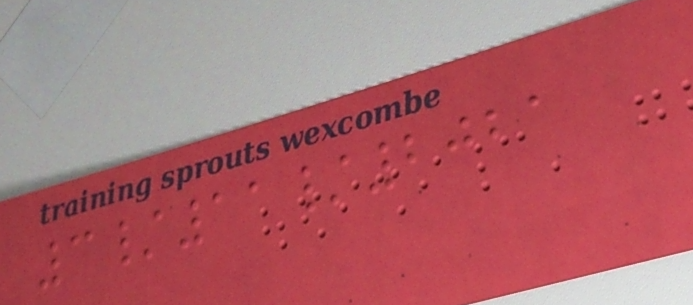3/11/2021
